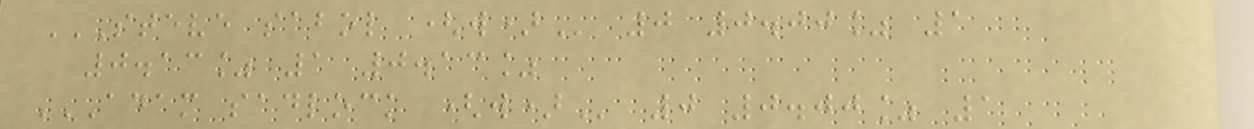STEVE SABOL (W) 0 0.00% 1
0.13% 1 0.13%
ADAM SADLOCK (W) 0 0.00% 1
